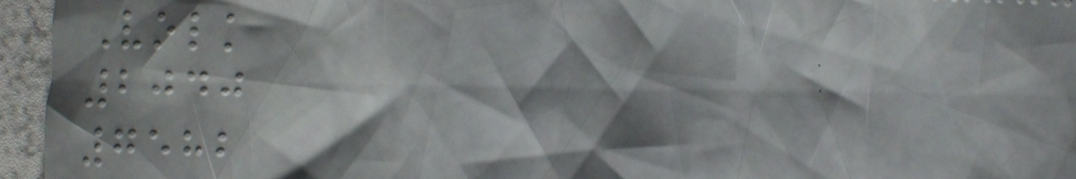Volk
2040
7582
